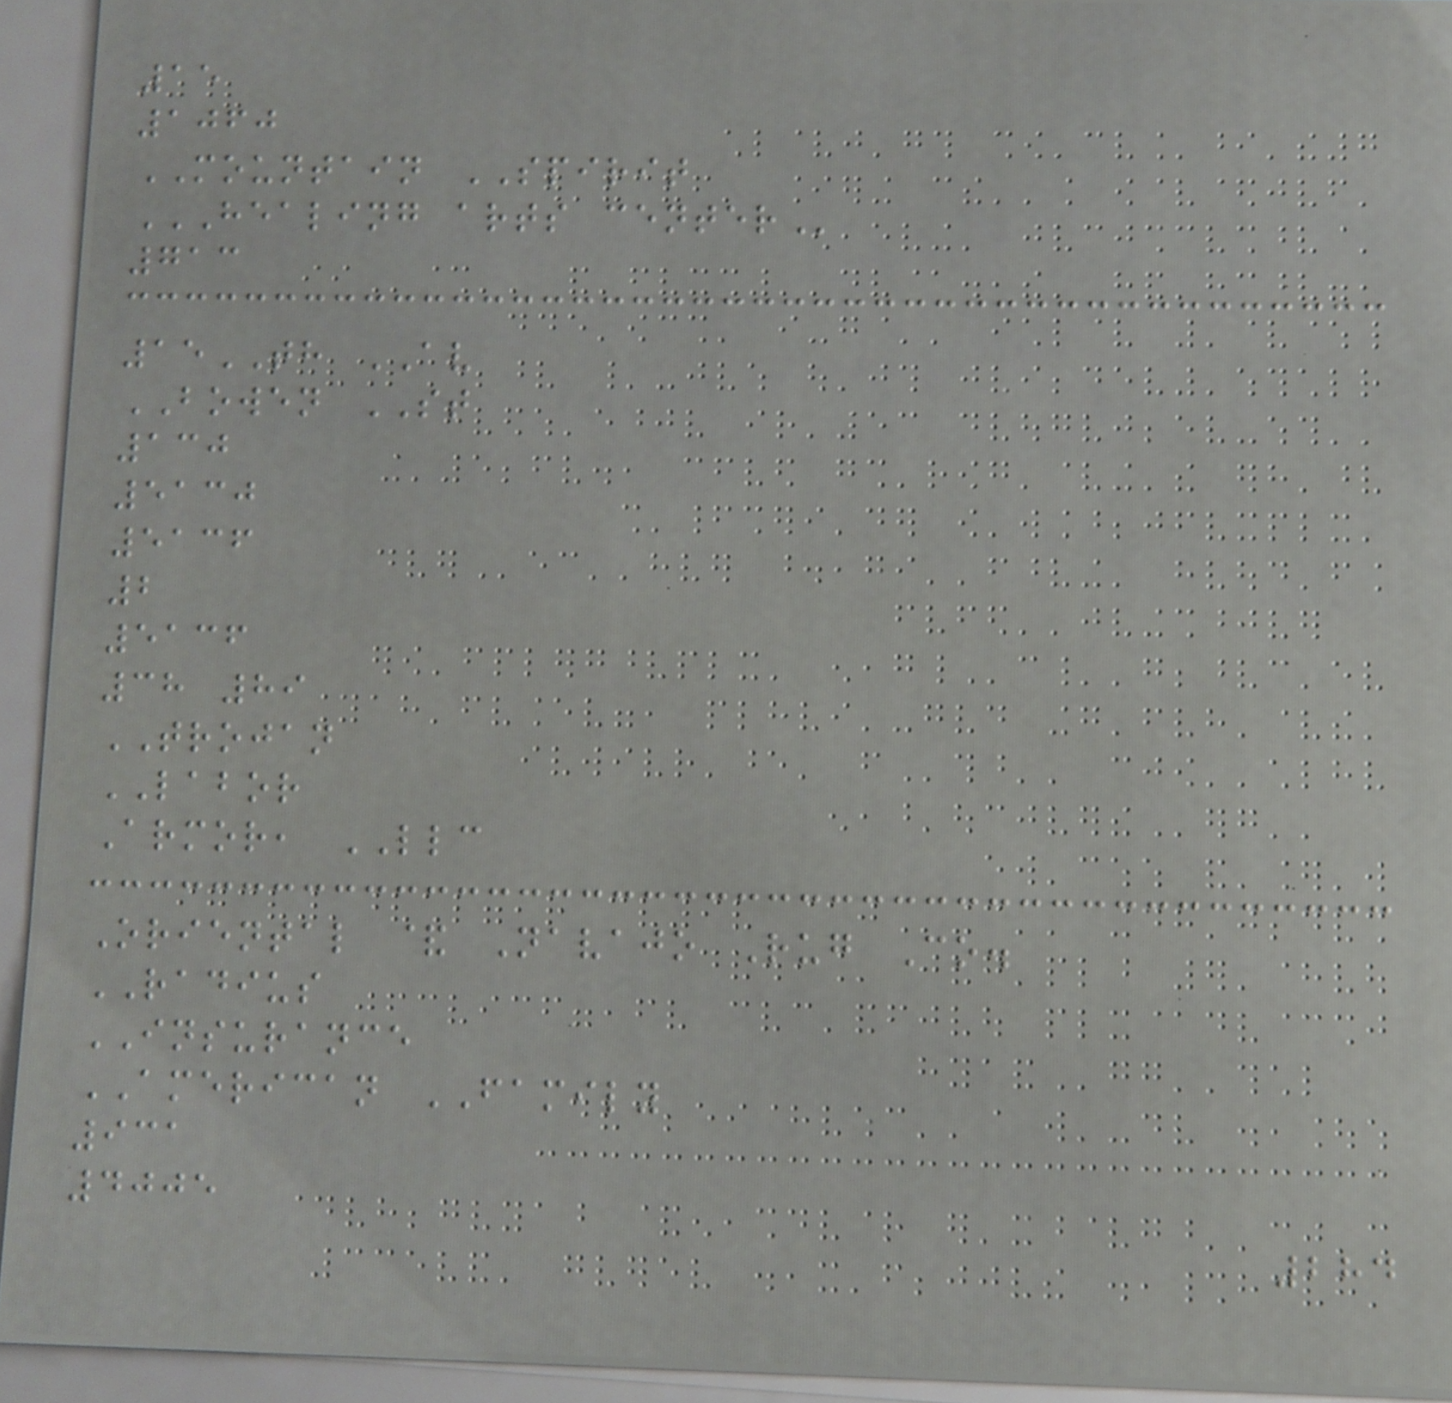15
1060
MOUNTAIN SPIRIT
HEALING ARTS CENTER
713
15TH AV
BOWEN ST
130
5130
5136
2
5136
38 89
TROJAN
LABOR
Armor, LLC
Oriental & Navajo Rug Co.
RADIUS
INSURANCE
AMERICAN FAMILY
931
4005
284
